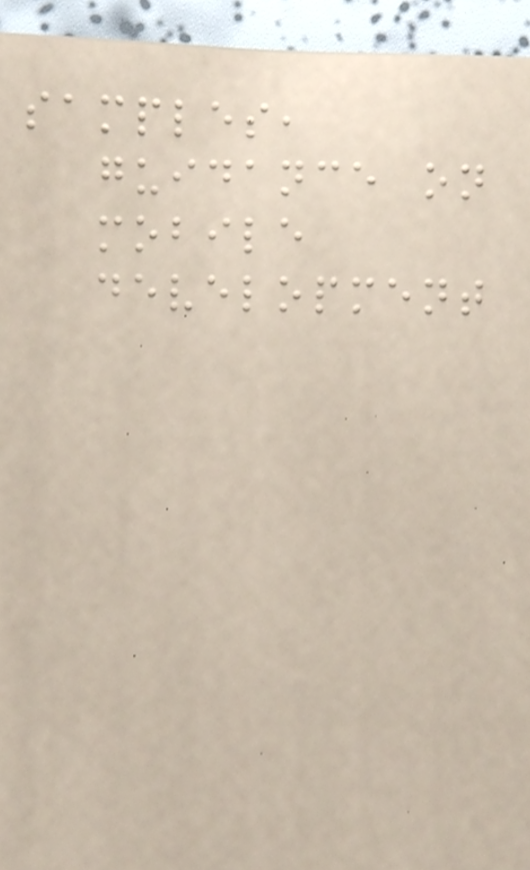samples,
guidance on
mobile
development
